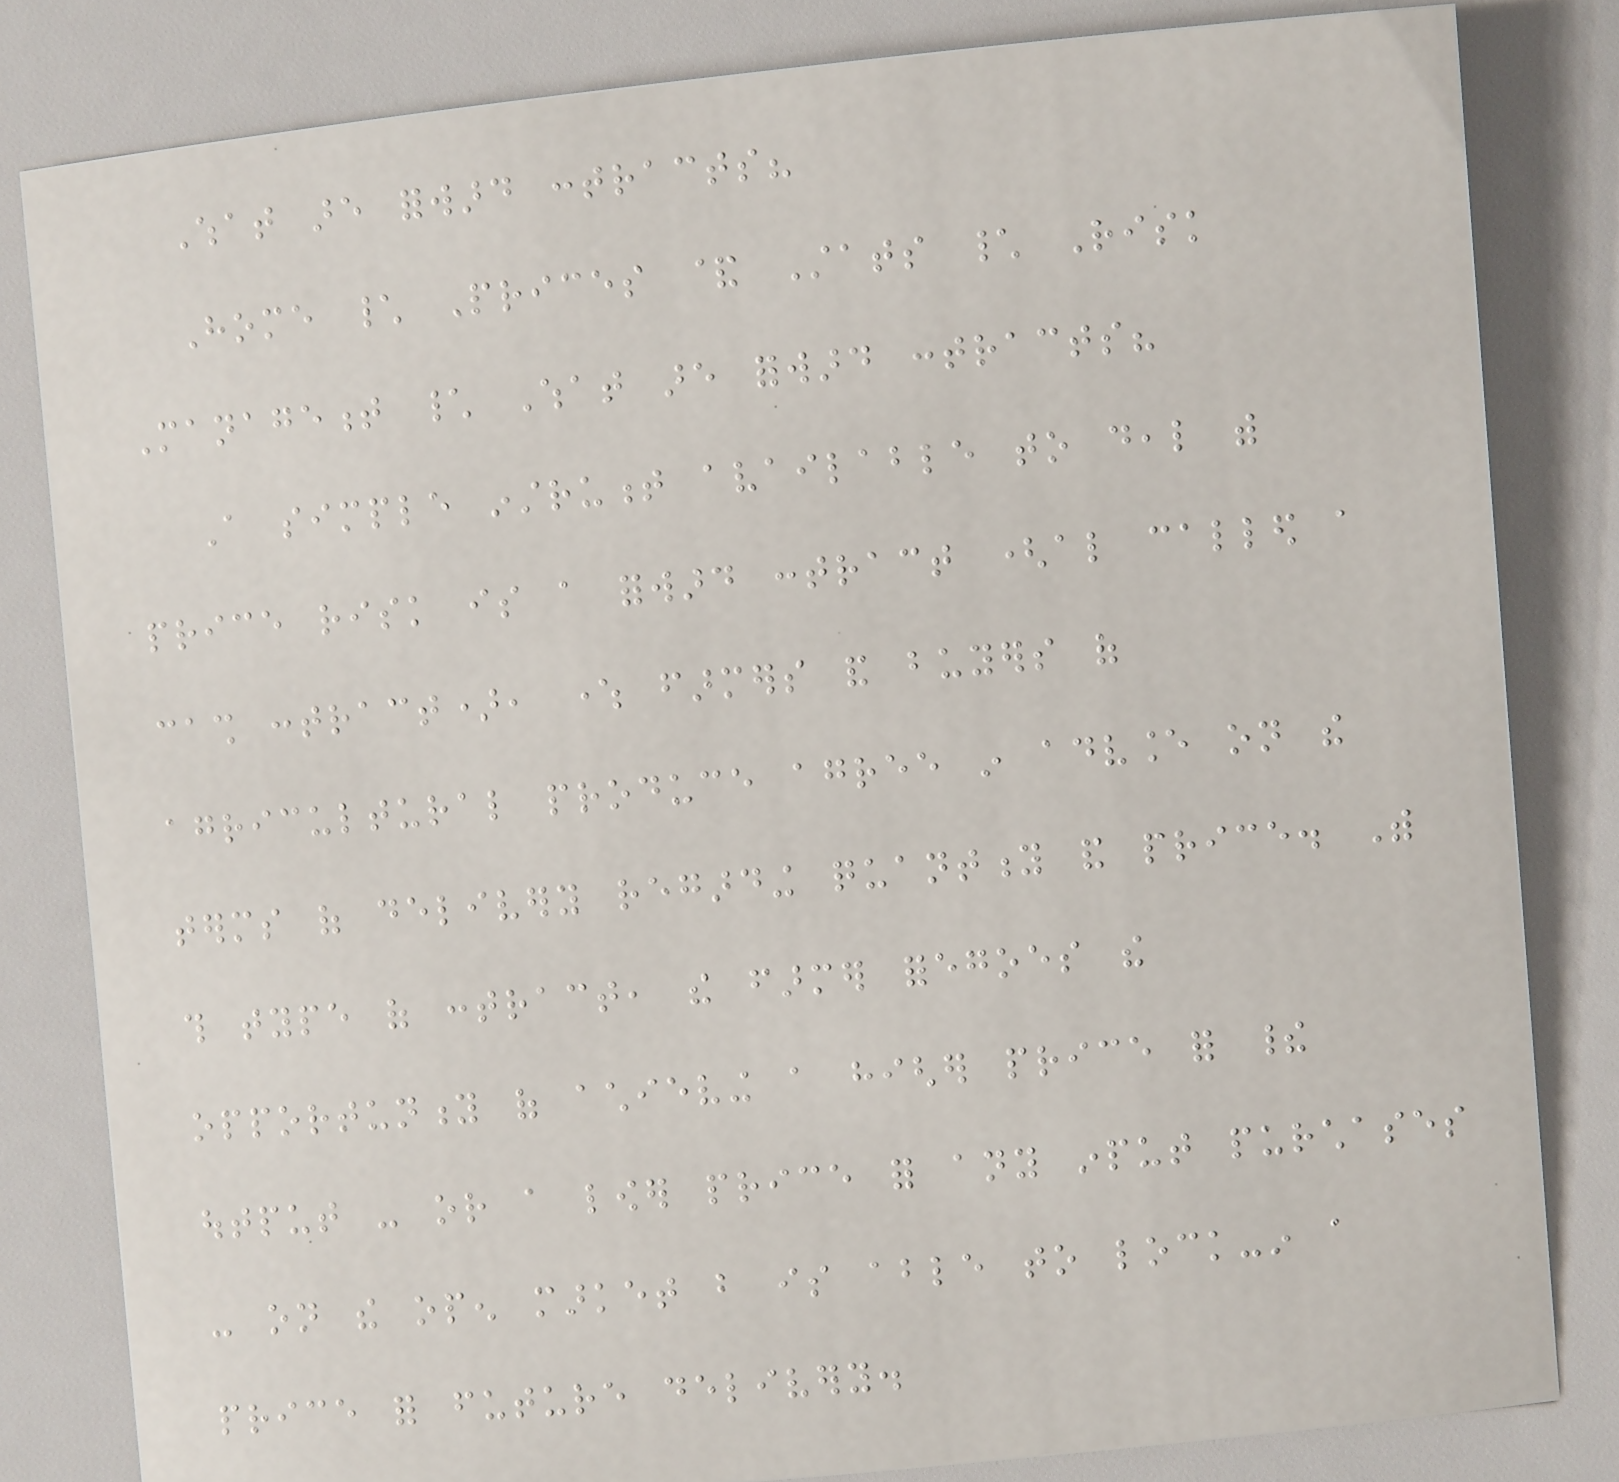What are forward contracts?
Home \ Prices & Stats \ Risk
Management \ What are forward contracts?
A simple instrument available to deal with
price risk is a forward contract (also called a
cash contract), where farmers and buyers of
agricultural produce agree in advance on the
terms of delivery regarding quantity and price. With
this type of contract, the farmer foregoes the
opportunity of achieving a higher price for their
output - or a lower price for any input purchases
- on the open market but is able to lock-in a
price for future delivery.
